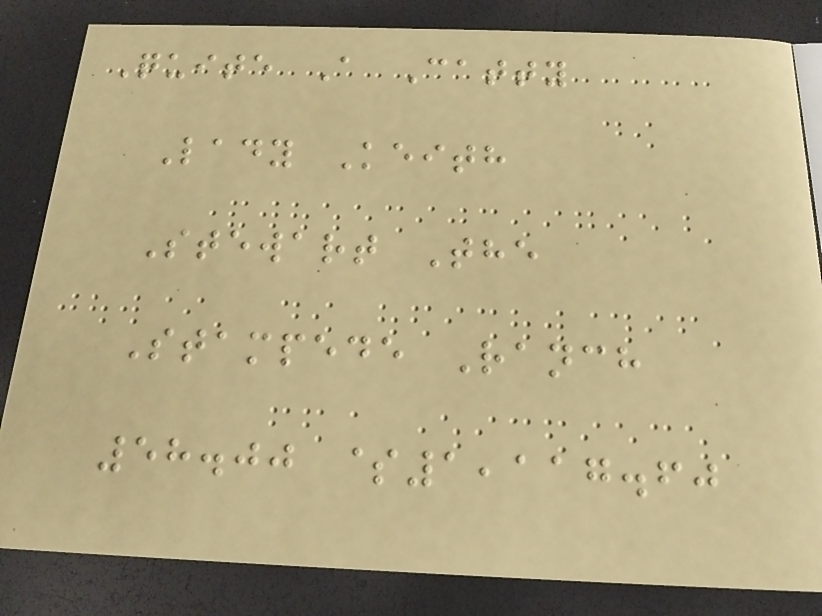Quite A Catty
Lady Keith
Stewart The
Stampede Ranch
58.00 $1,117.60
